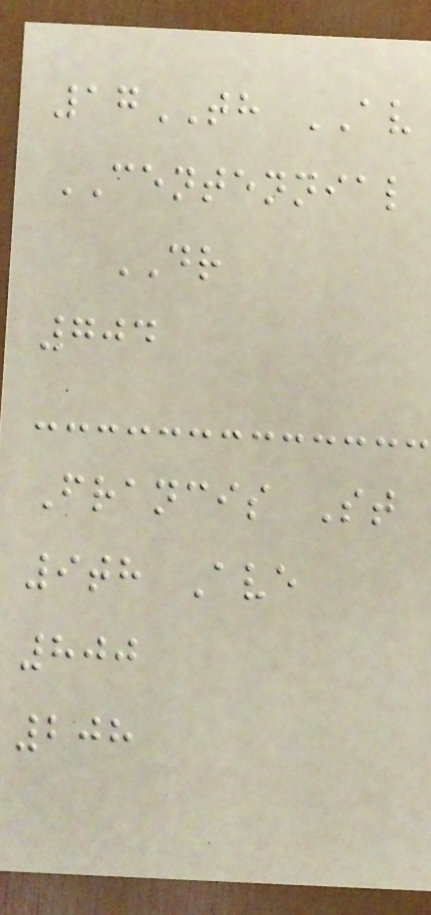17TH AV
CENTENNIAL
DR
704
Francis St
9th Ave
800
208
